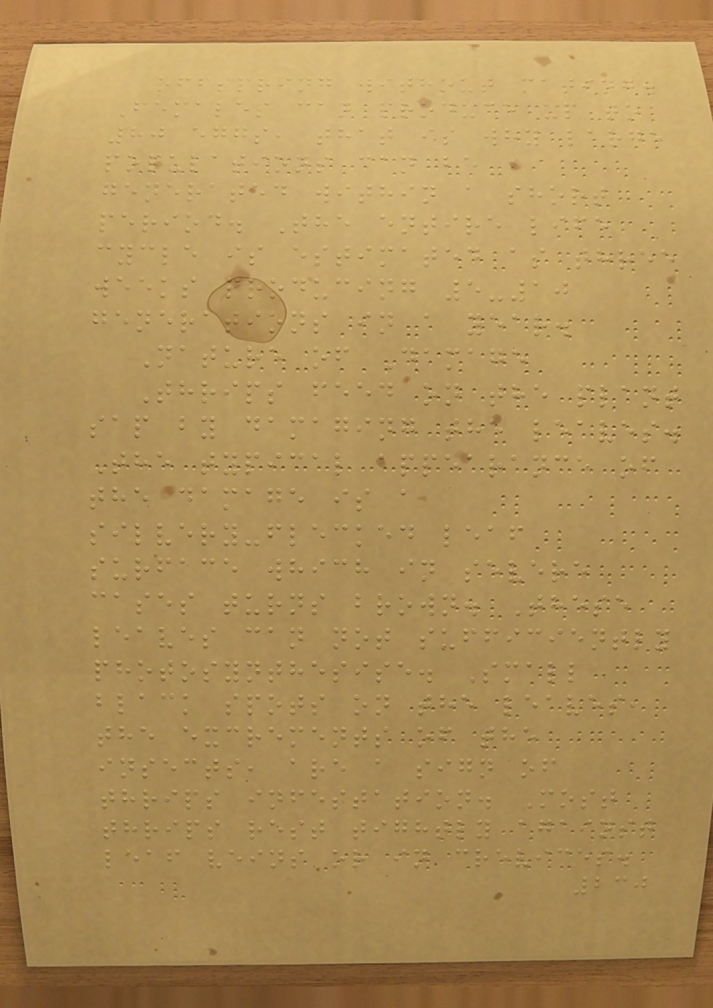offspring without mating.
Females can produce up to
80 eggs, that is why large
populations can be
generated within a short
period. The entire life
cycle is estimated as three
weeks producing 5-10
generations in a year.
Nature of Damage
Thrips feed on the plant
sap by damaging the leaves.
The typical appearance of
the damage is a
silvery-flecked leaf
surface which in severe
cases turns brown. These
leaves can not sufficiently
photosynthesise. Small
black spots on the leaves,
the excrements of the
insects, are a sign of
thrips infestation. Most
thrips rest tightly against
leaf veins or in crevices.
230
